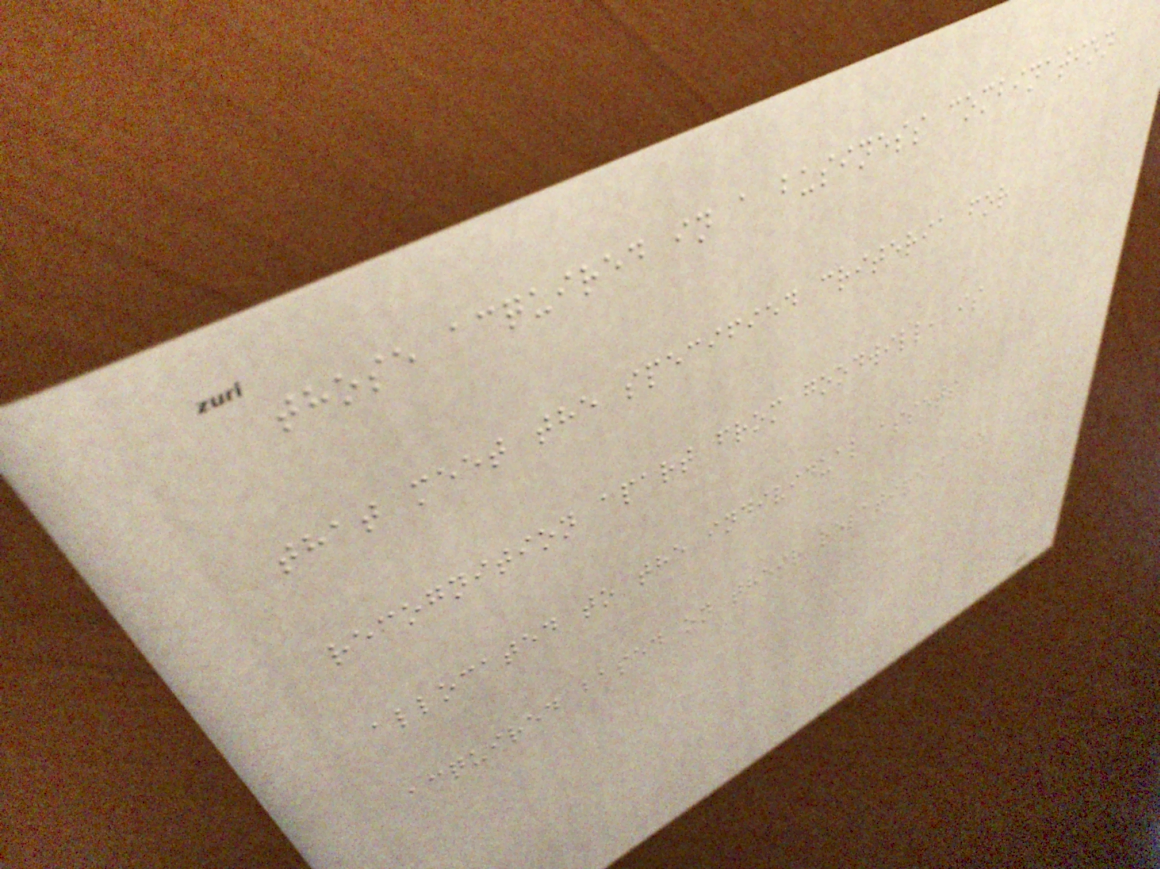those acquired in a business combination
that meet the specified criteria for
recognition apart from goodwill, is
allocated to the individual assets
acquired based on their relative fair
